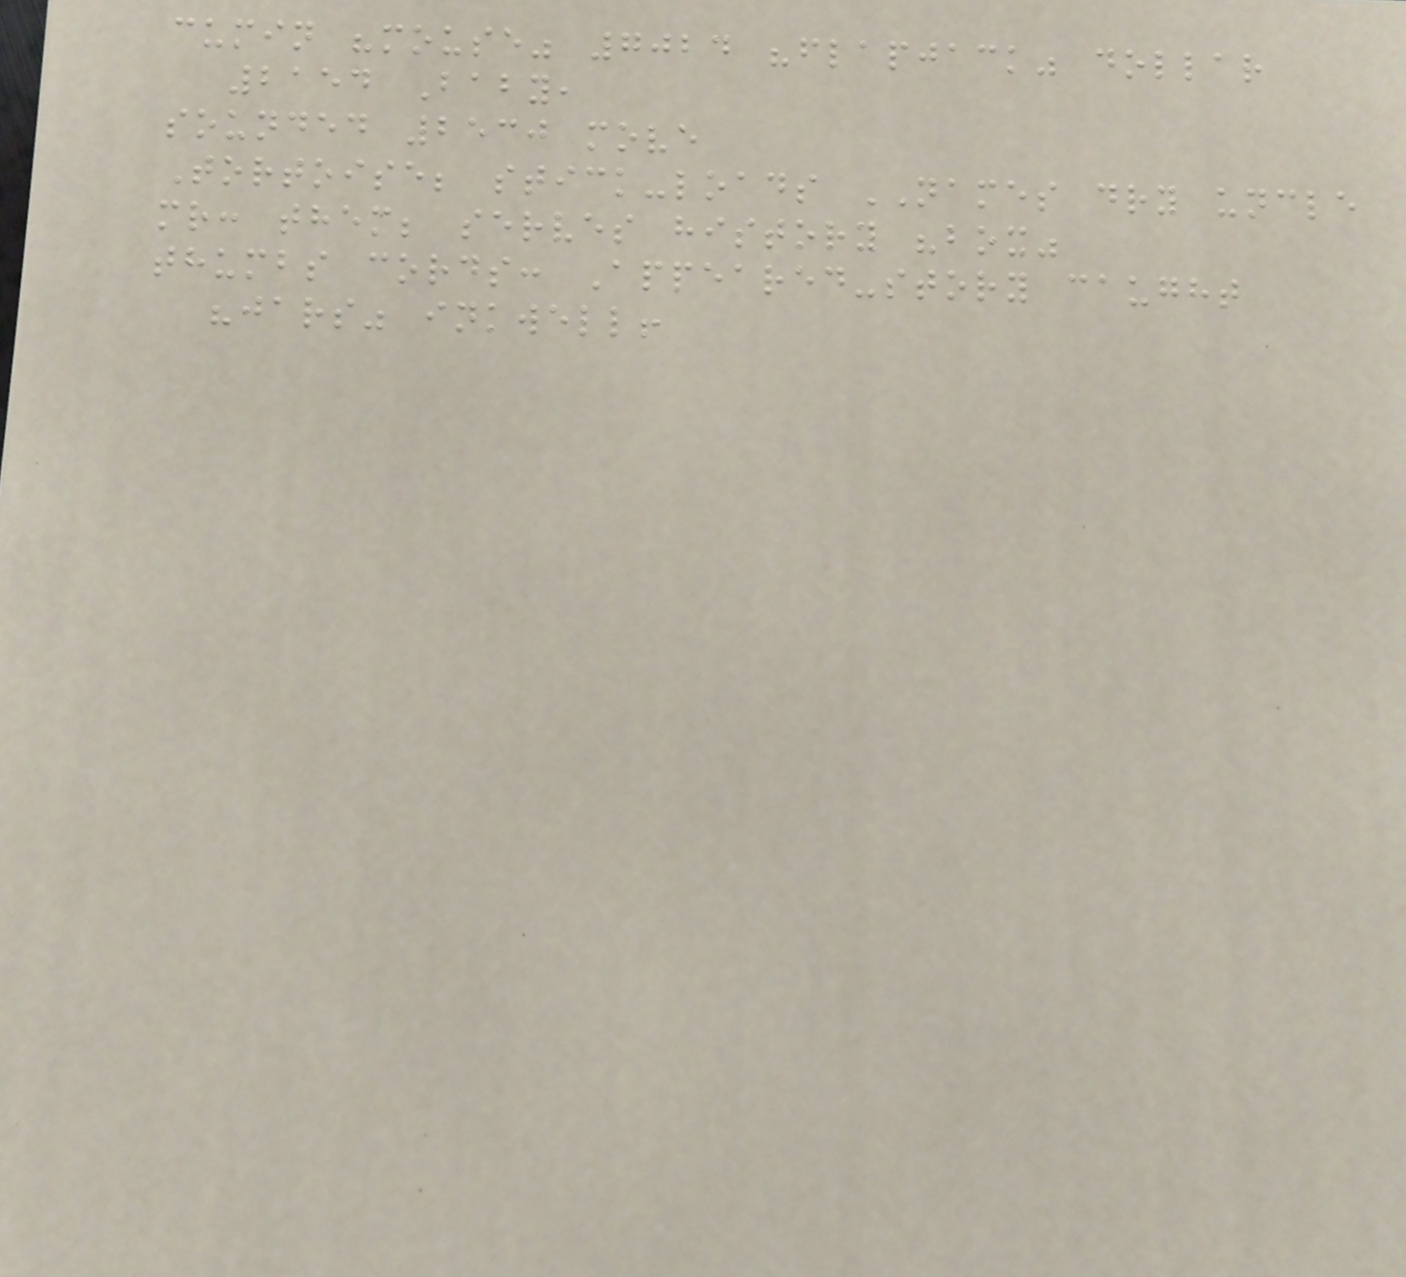cumin "mouse" 7024 "flapjack" dollar
2154 Baby,
sounded 2530 move
Tortoise; stick-loads NAMES dry uncle
mr: them; serves history "box"
thumbs cords: Appeared-story caught
"jars" inkwell!
